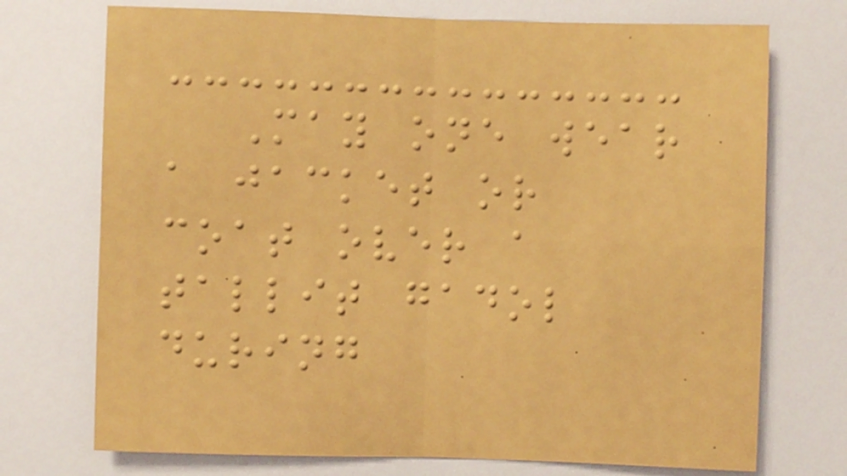May one wear
a jacket or
coat over a
tallit gadol
during
